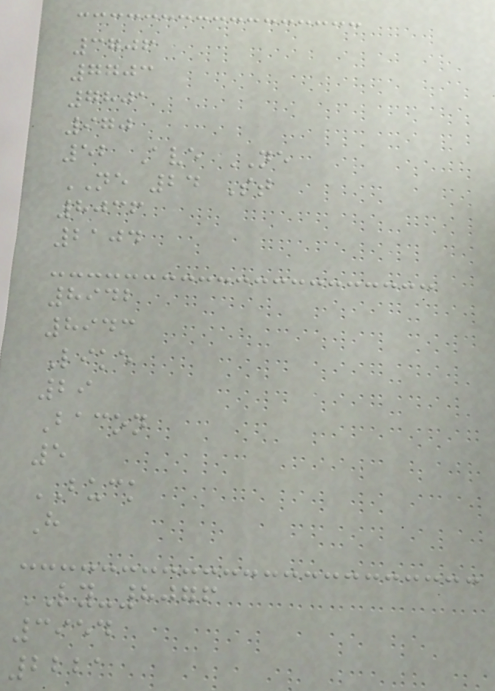3706
7703
7801
970
52 Ave NE
NE 24 St
8036
2104
8942
8943
Like
29
Bacon
5
BUCK
H
LY-8076
3954
2221
